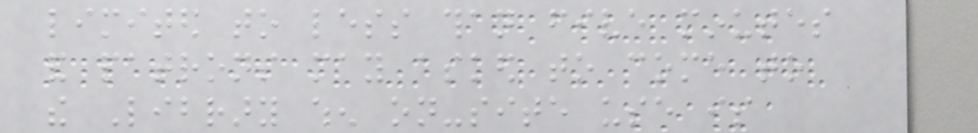limited to less than five minutes
and patrons may asked to come to
the Library when on-site use is
